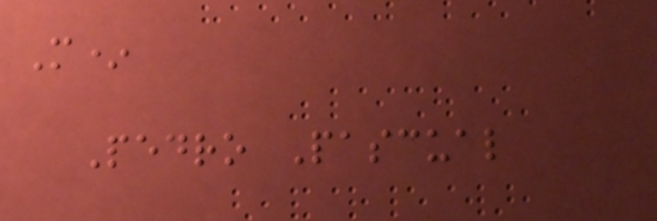M*
Pedro Pascual
